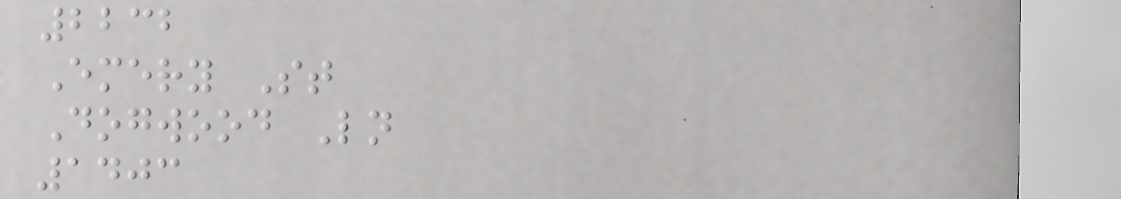2232
Emery St
Dogwood Ln
1403
